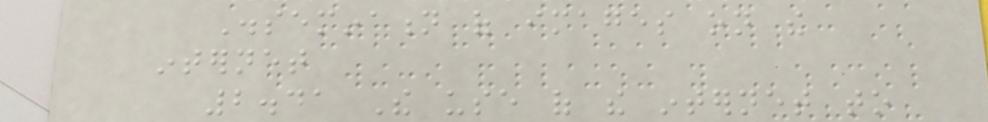Dissemination of images on the
internet
2.41 The use of the internet to
